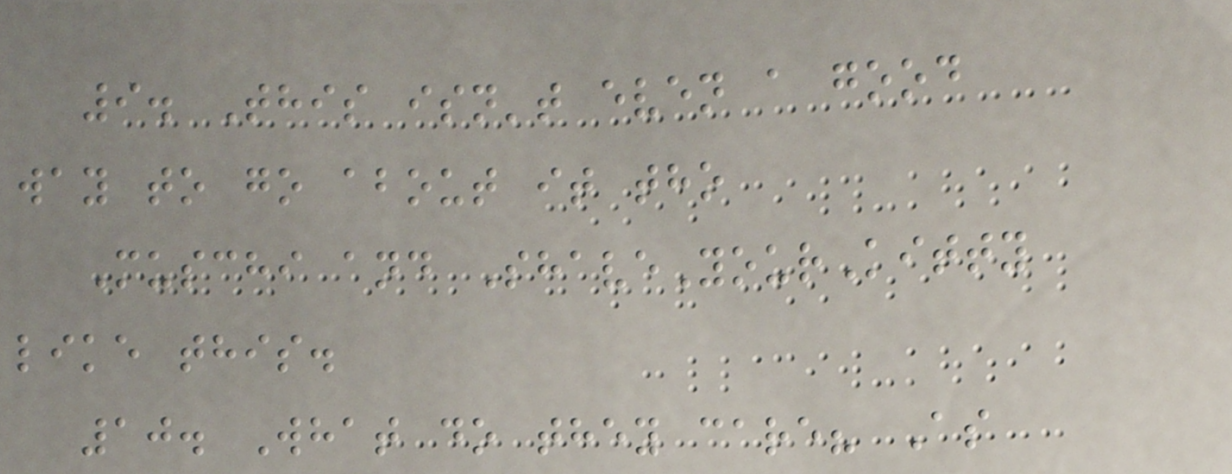9. This isn't even a good
way to go about it tho
Muschi and ShaveYourKitty
like this.
10. What do they care? As
